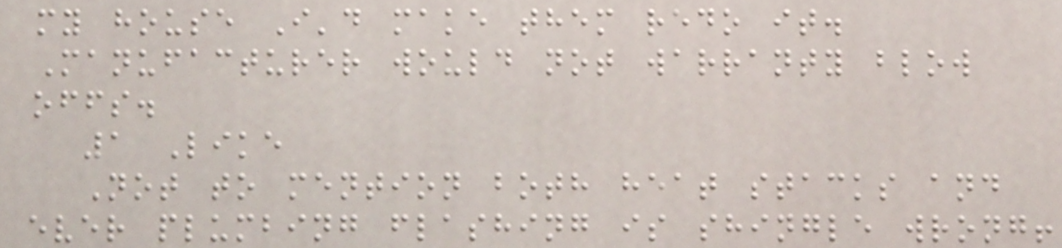my house I'd make them redo it.
Manufacturer would not warranty blow
offs.
1 Like
Not to mention both heat stacks and
ever plumbing flashing is shingle wrong!
